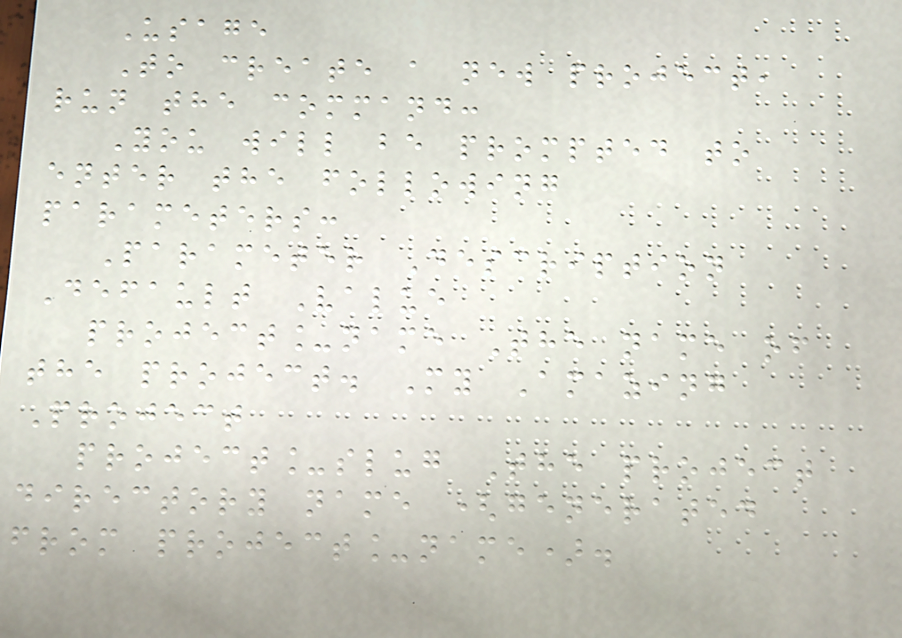Usage
To create a new project,
run the command:
You will be prompted to
enter the following
parameters:
Parameter Description
Default Value
project_name The name of
the project. My Amazing
Project
project_slug The project
directory name (generated
from project_name).
